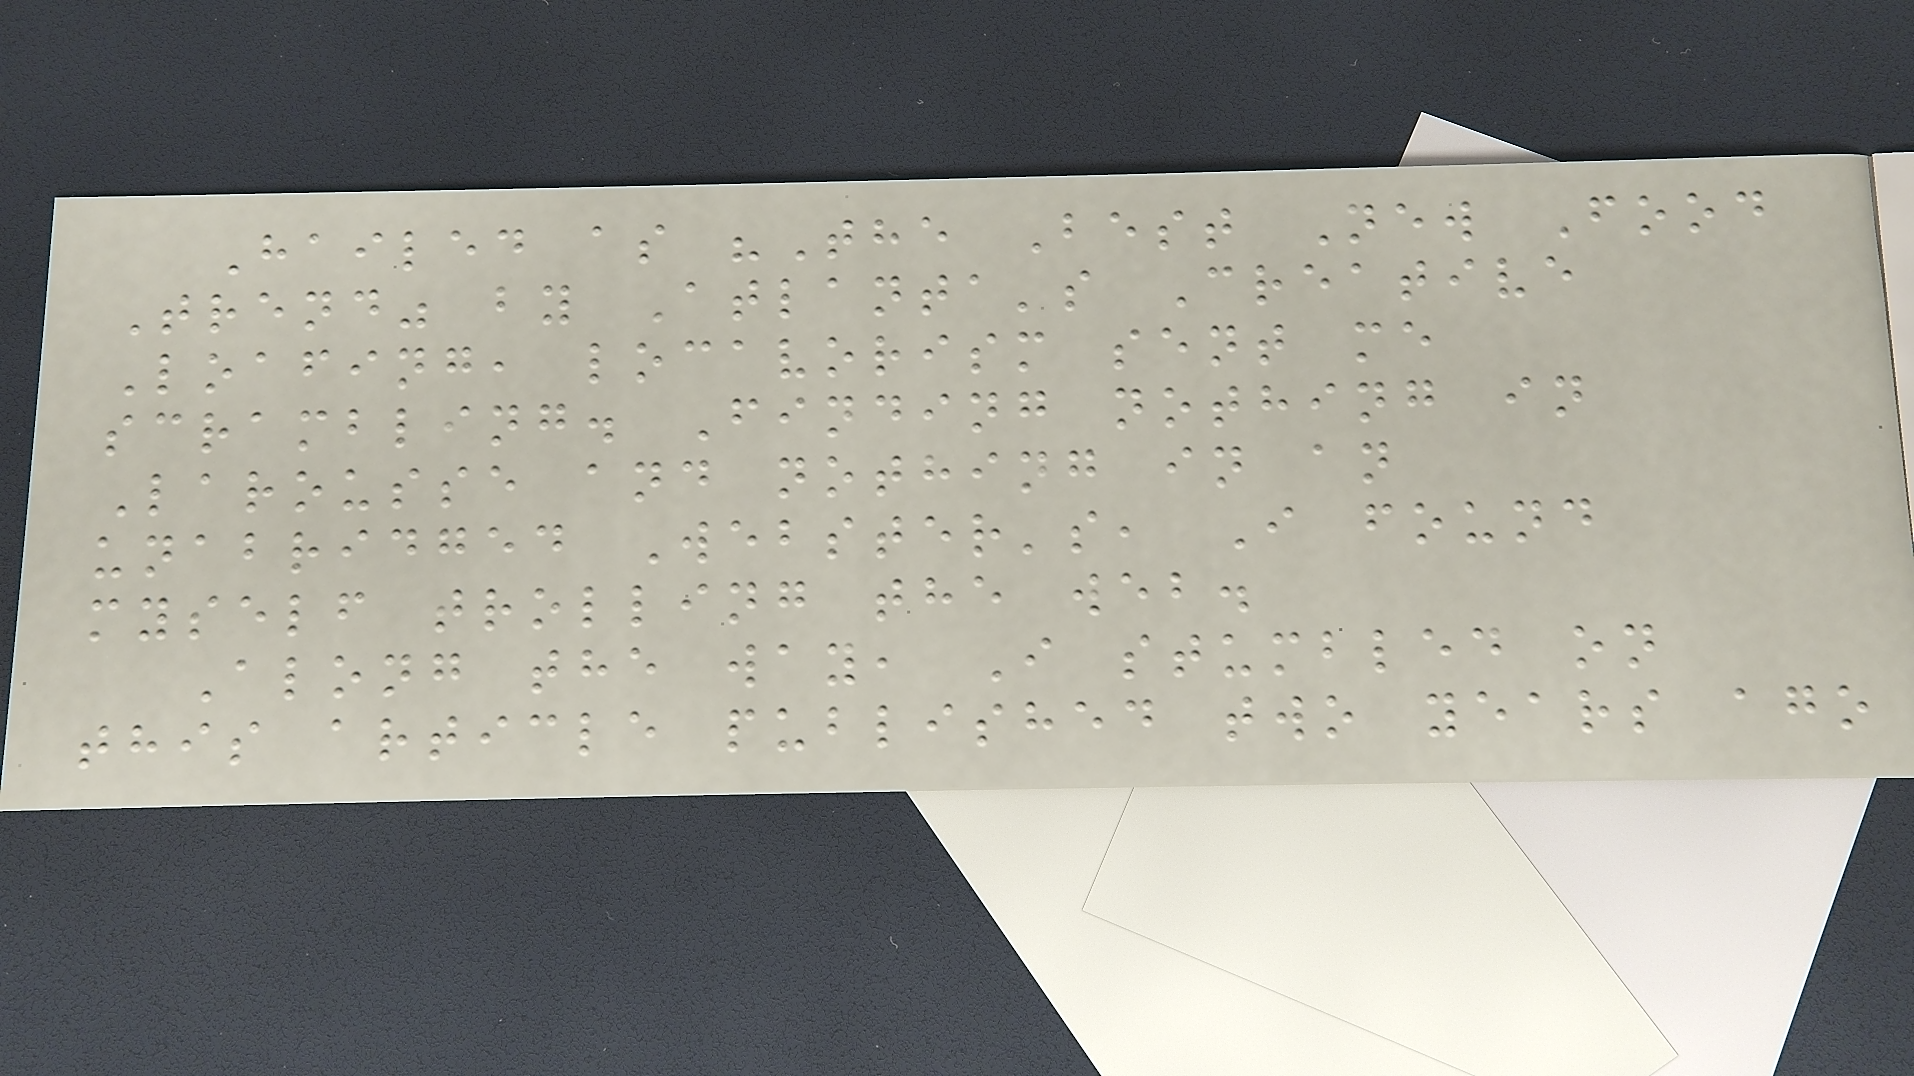Hailed as "The Best New Food
Trend" by Atlanta's Creative
Loafing, locavorism sent me
scrambling. Finding nothing in
Larousse and nothing in an
unabridged Webster's, I found
myself trolling the web.
Along the way, I stumbled on
this article published two years ago
